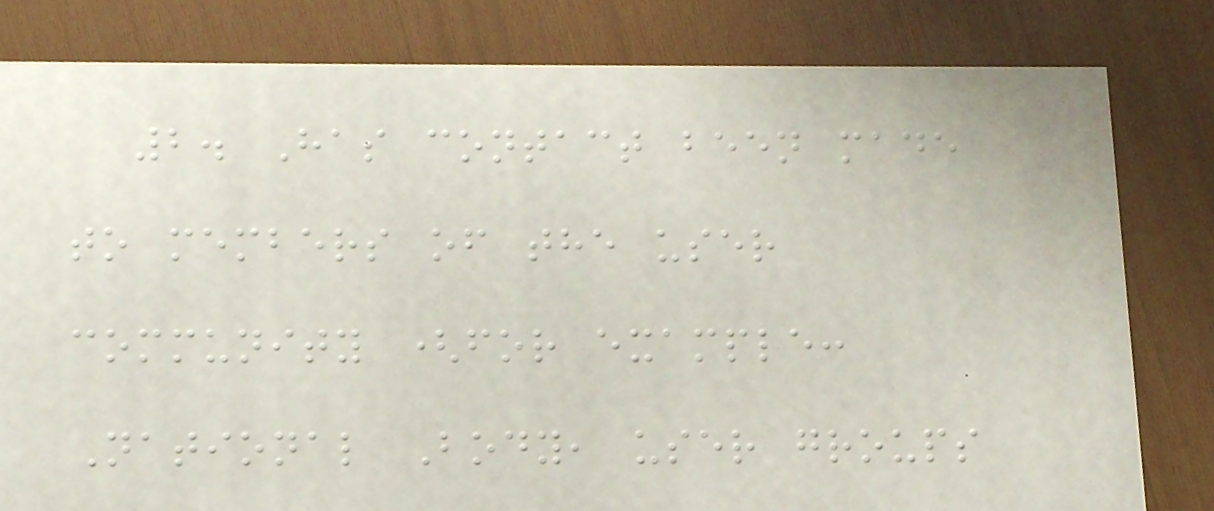2. Has contact been made
to members of the user
community (for example:
National Body, user groups
